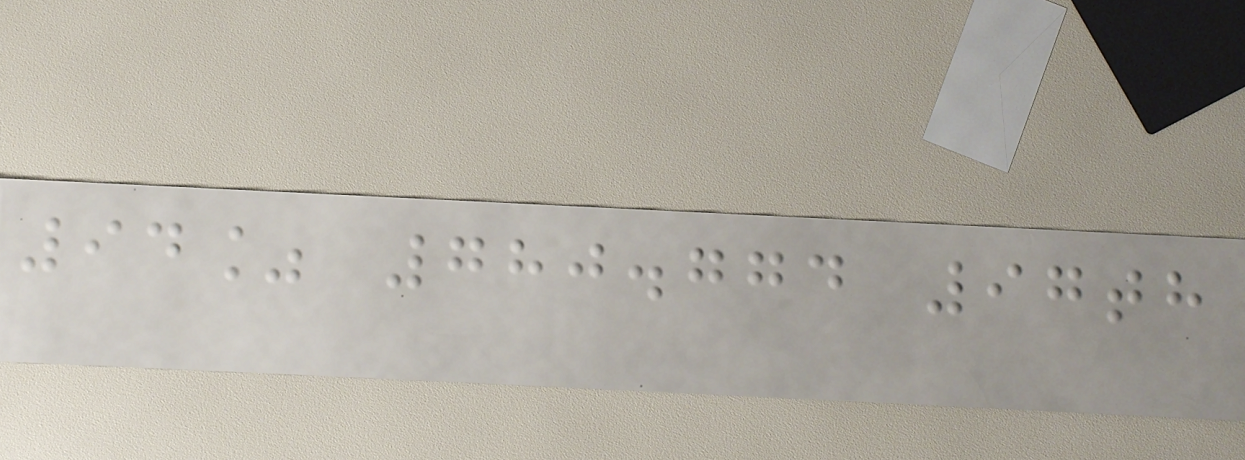94% 780.774 97th
